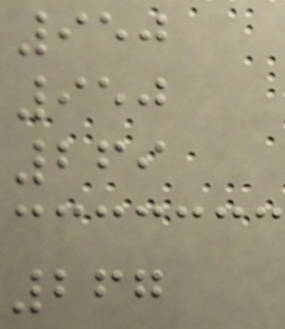950
950
269
267
